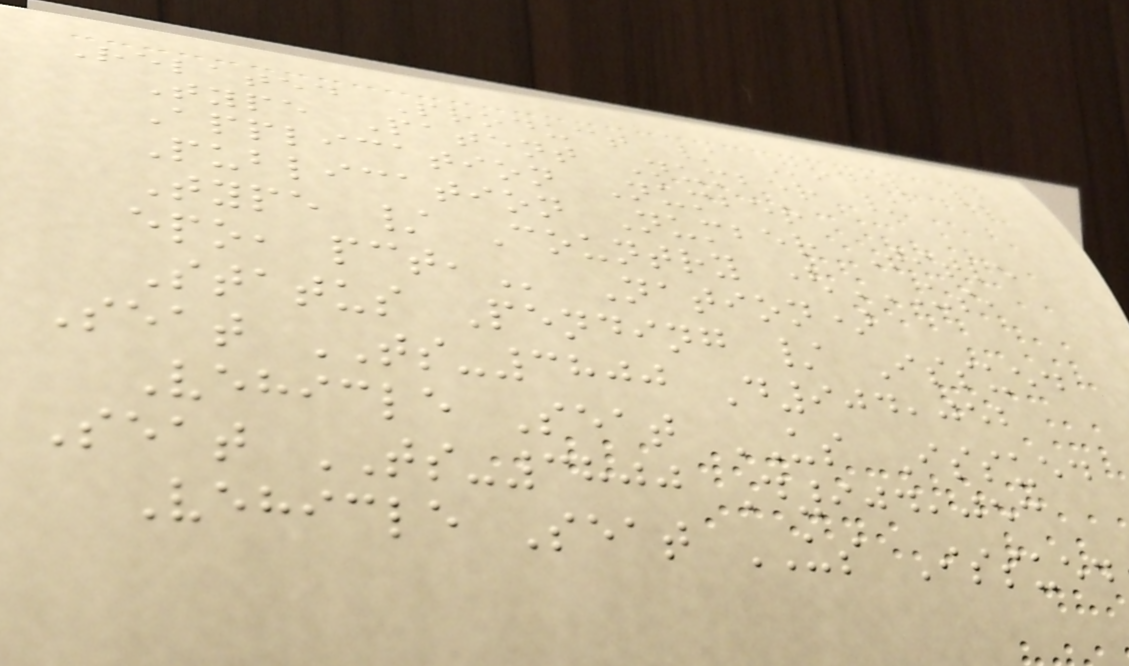Related Product / Model /
Type Patent Number /
Application Number
Publication Number Title
Type / Country (US,
EPO, PCT, Nation)
Status Pending / Issued
Seat TS-3800 D904,052
Vehicle Seat US Issued
Seat TS-3800 D904,053
Vehicle Seat US Issued
